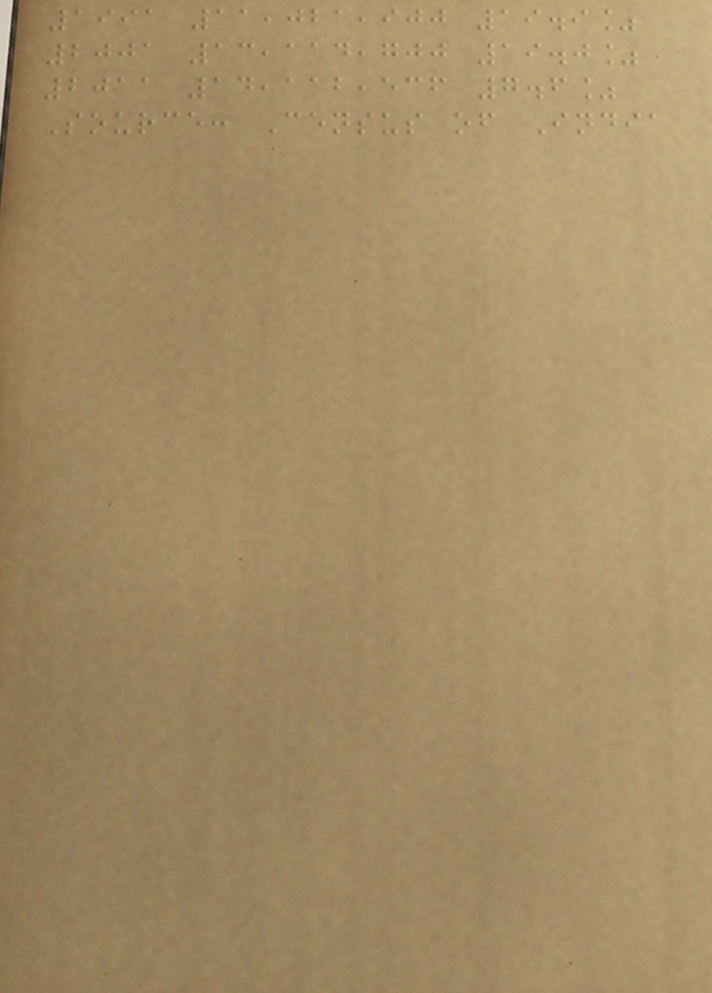1991 11,021,900 19.9%
2001 13,114,700 19.0%
2011 14,112,536 7.6%
Source: Census of India
